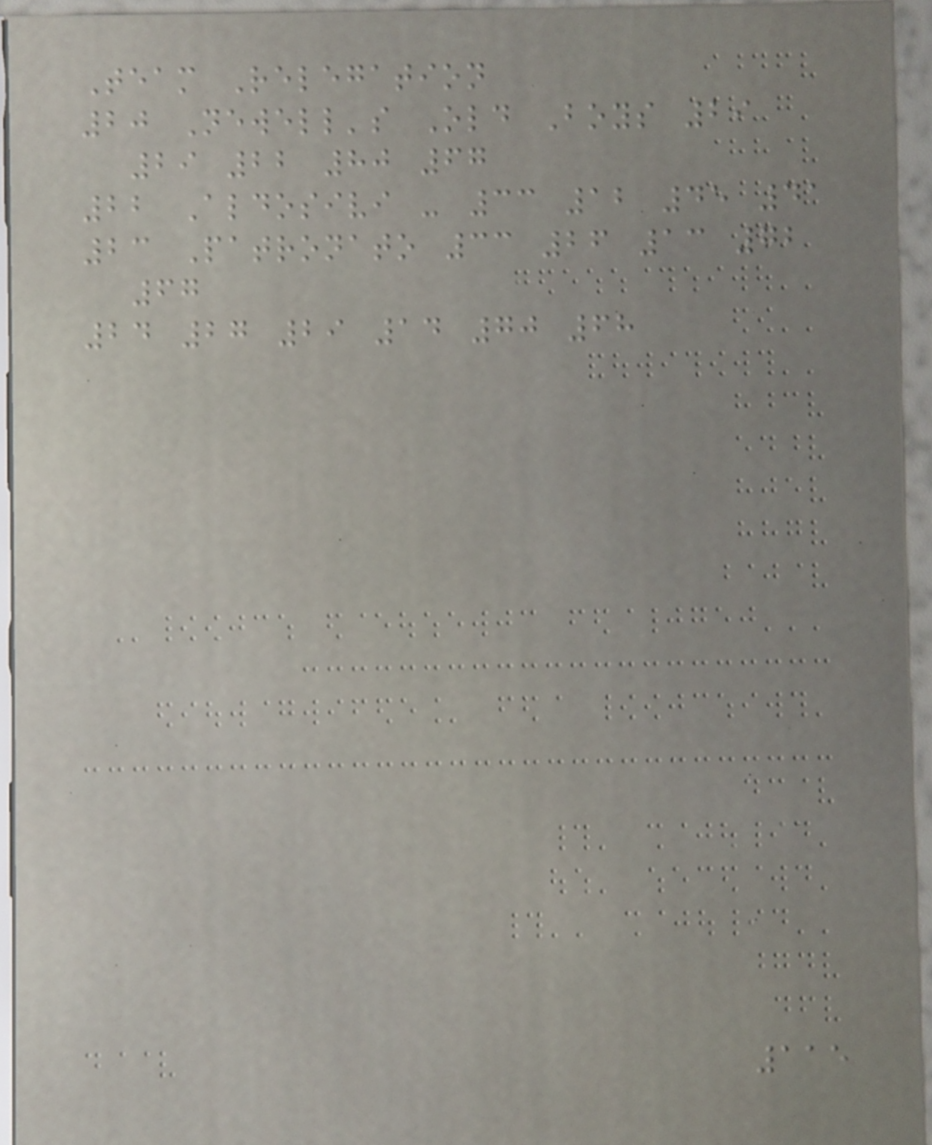Team Relegation
20 Newell's Old Boys 29
29 22 80 67
22 Aldosivi - 33 12 45 41
23 Patronato 33 26 13 72
67
24 27 29 14 70 68
115
